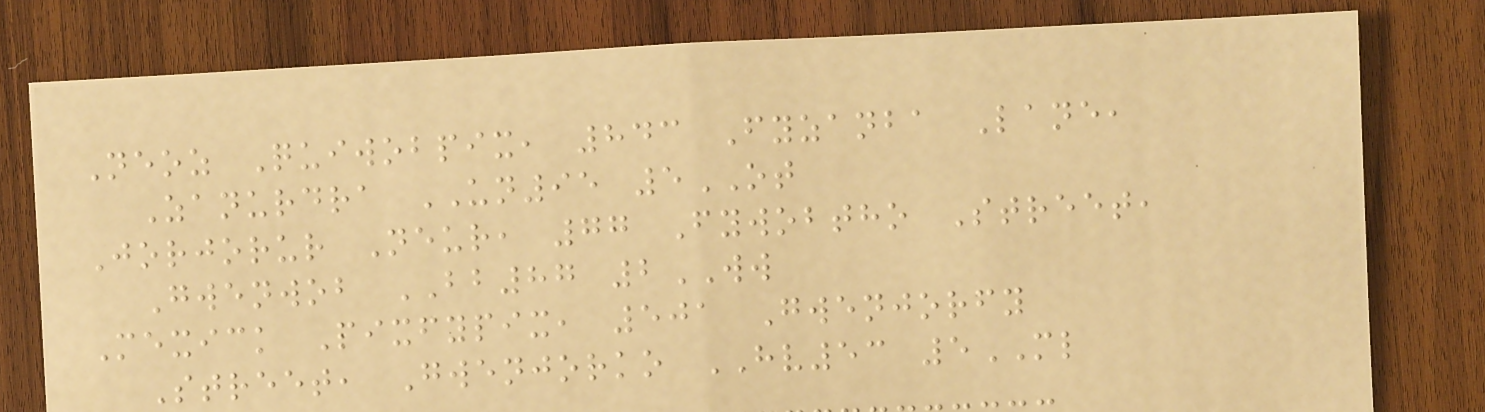Neoz Quiwobpix, 843 Fyzanba Lane,
Zanurdra UN95 5OT
Jorjorur Neur, 77 Fywobtho Street,
Gwenwob BB87 2WW
Mexick Pixfypix, 501 Gwenjorfy
Street, Gwenjorko HV53 5ML
